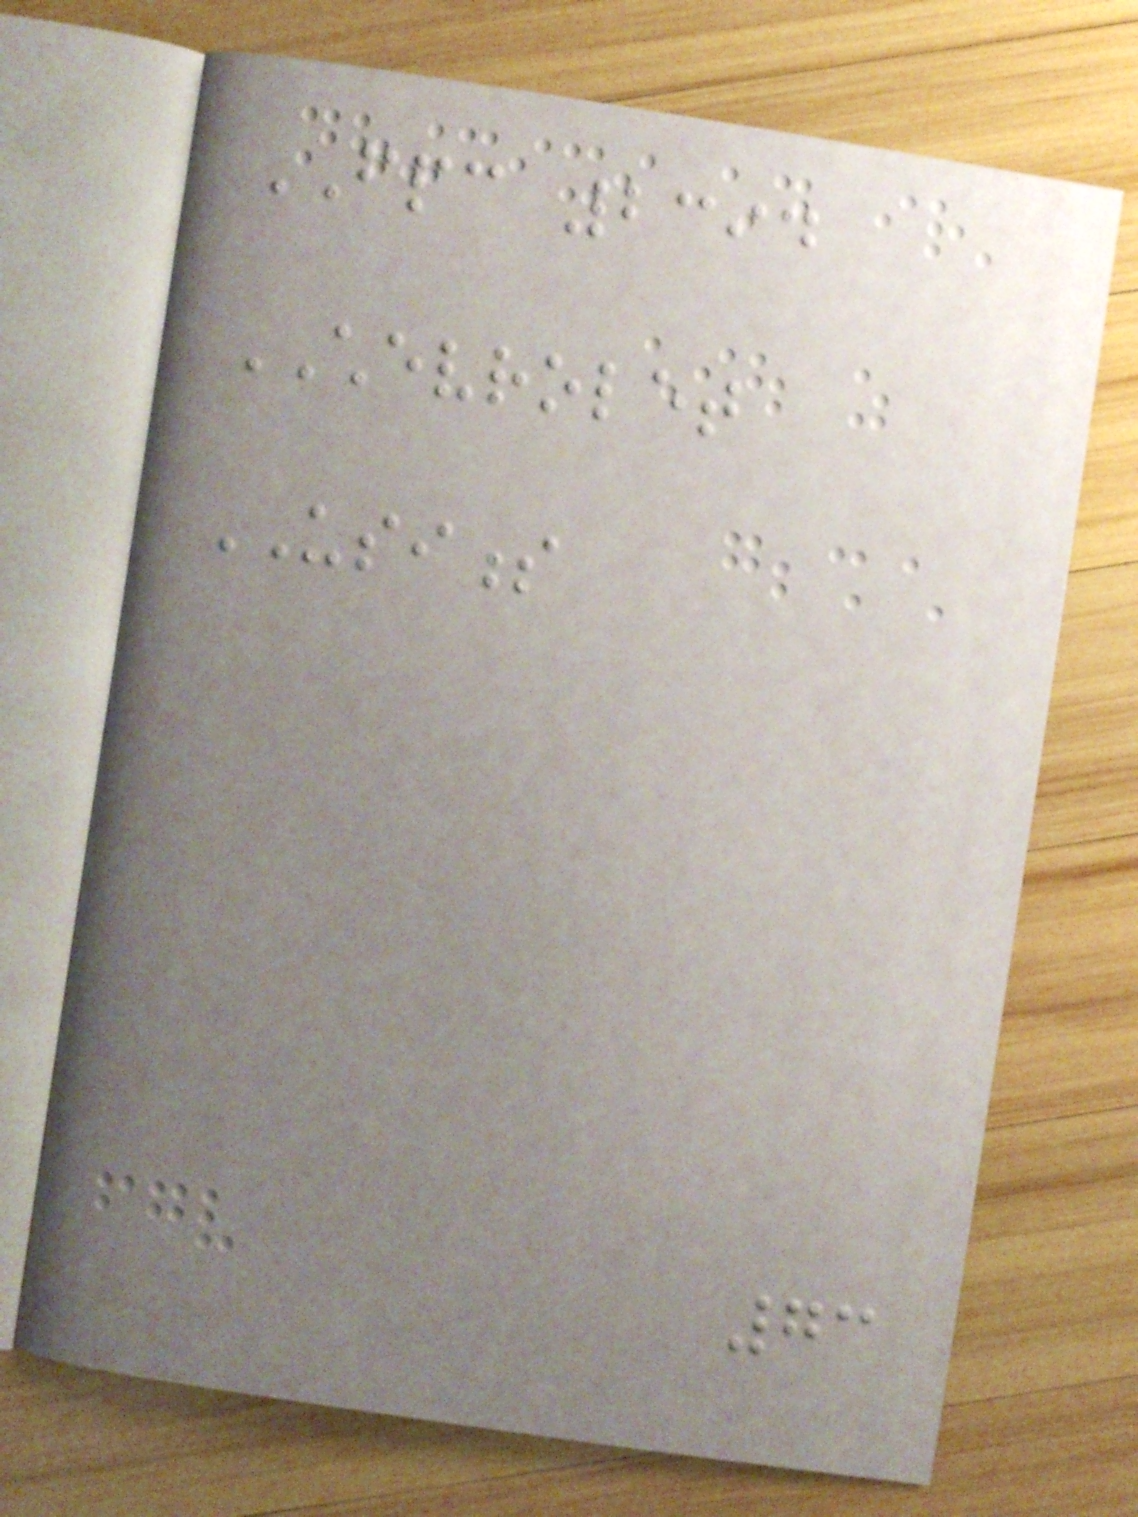FPC 2394
CHEVROLET
USINESS
73
